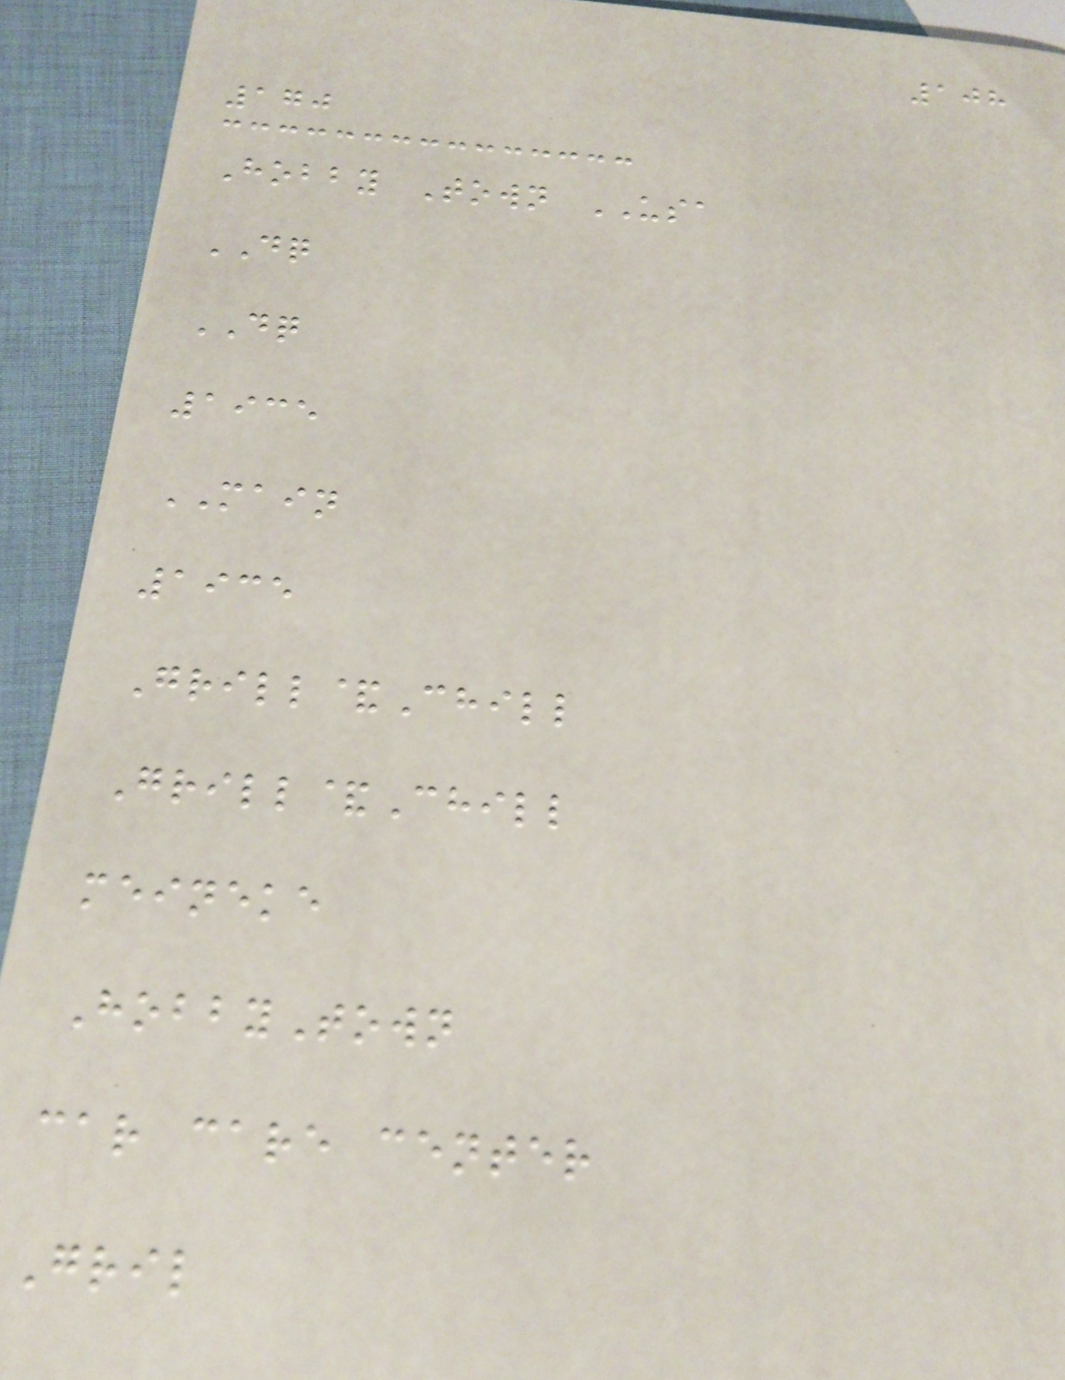108
170
Hobby Town USA
DQ
DQ
1935
MAIN
1935
Grill&Chill
Grill&Chill
meineke
HobbyTown
car care center
Gril
